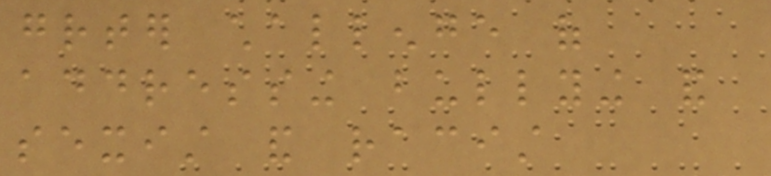greater challenge of
addressing bullying and
sexist and racist
